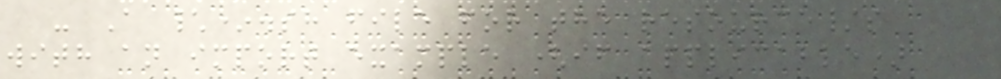- A \*.sh file for the resource/s
with an import example (if applicable)
